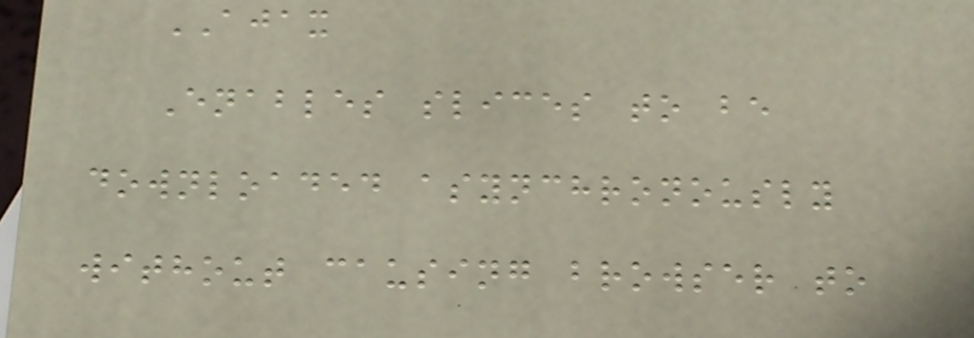AJAX
Enables slices to be
downloaded asynchronously
without causing browser to
